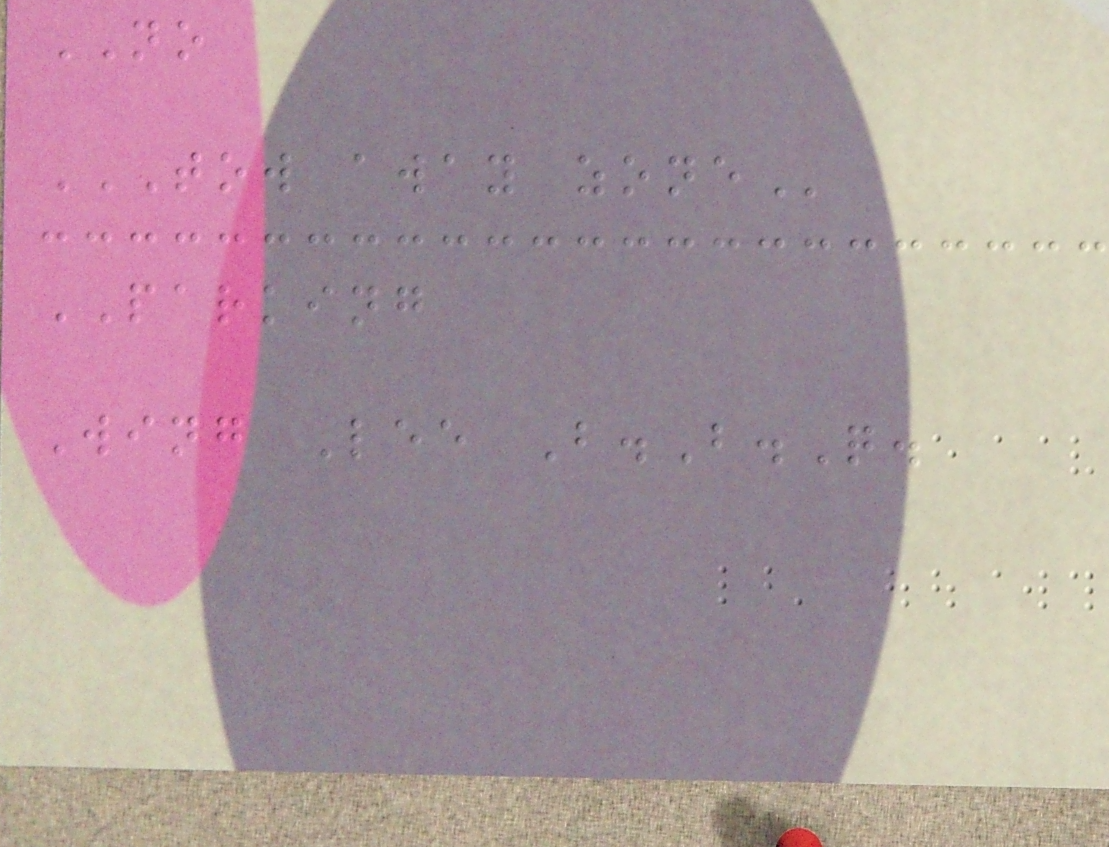NO
TOW AWAY ZONE
PARKING
Wing Lee B.B.Q.
